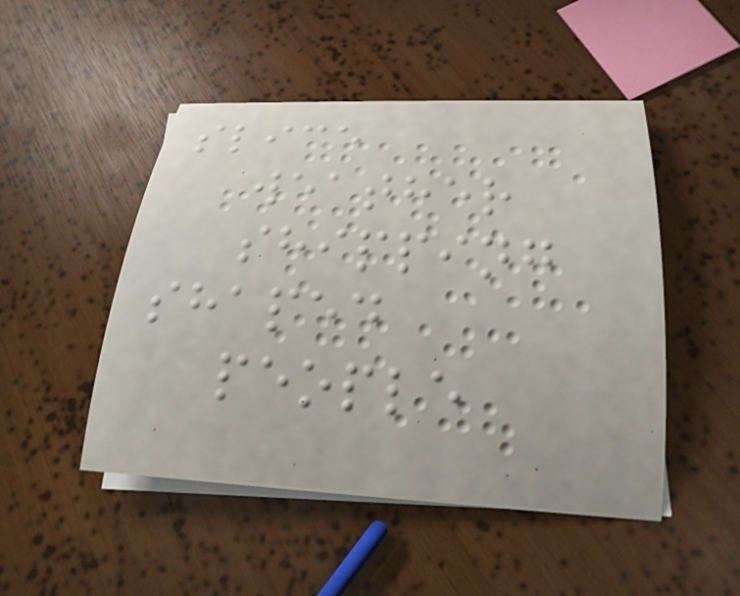slice
weather
shipping
shaped
people
